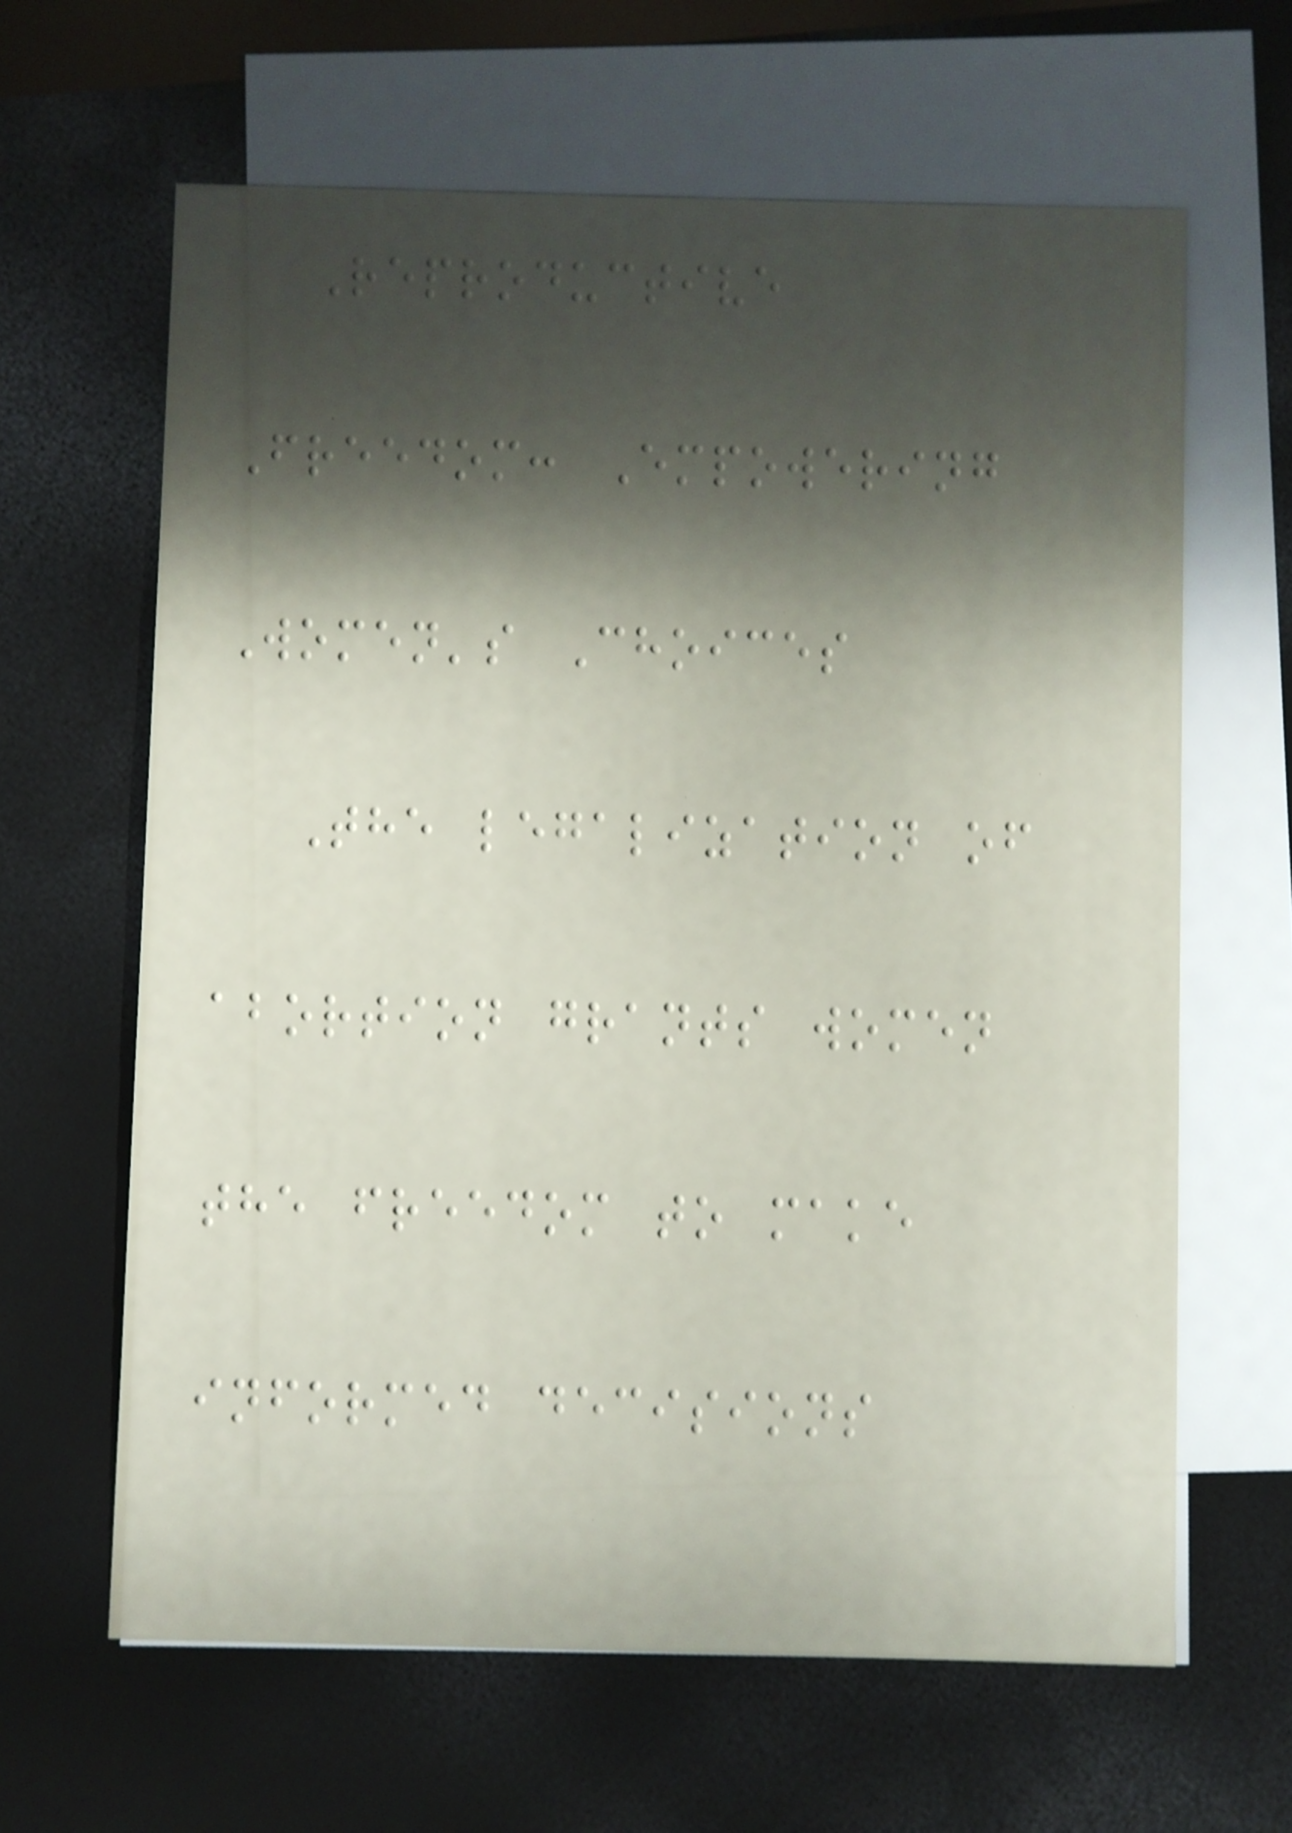Reproductive
Freedom: Empowering
Women's Choices
The legalization of
abortion grants women
the freedom to make
informed decisions
